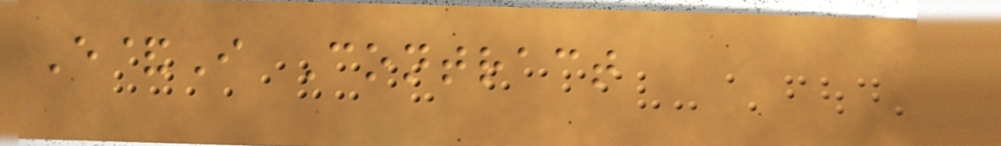E&I Contract
